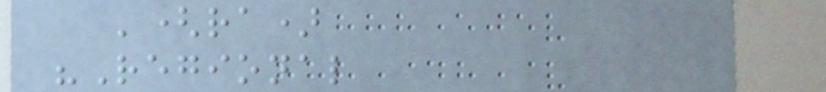'(ra)
"Regional
